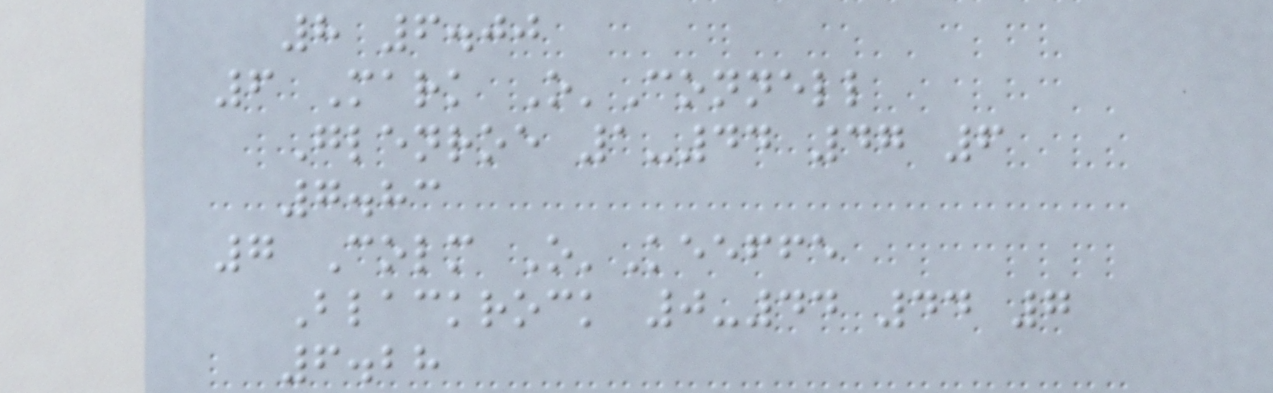8 6.00
6 Mark O'Connell
Glenroe 1-44 47 6
7.83
7 Colm O'Keeffe
Blackrock 0-44 44 7
6.28
